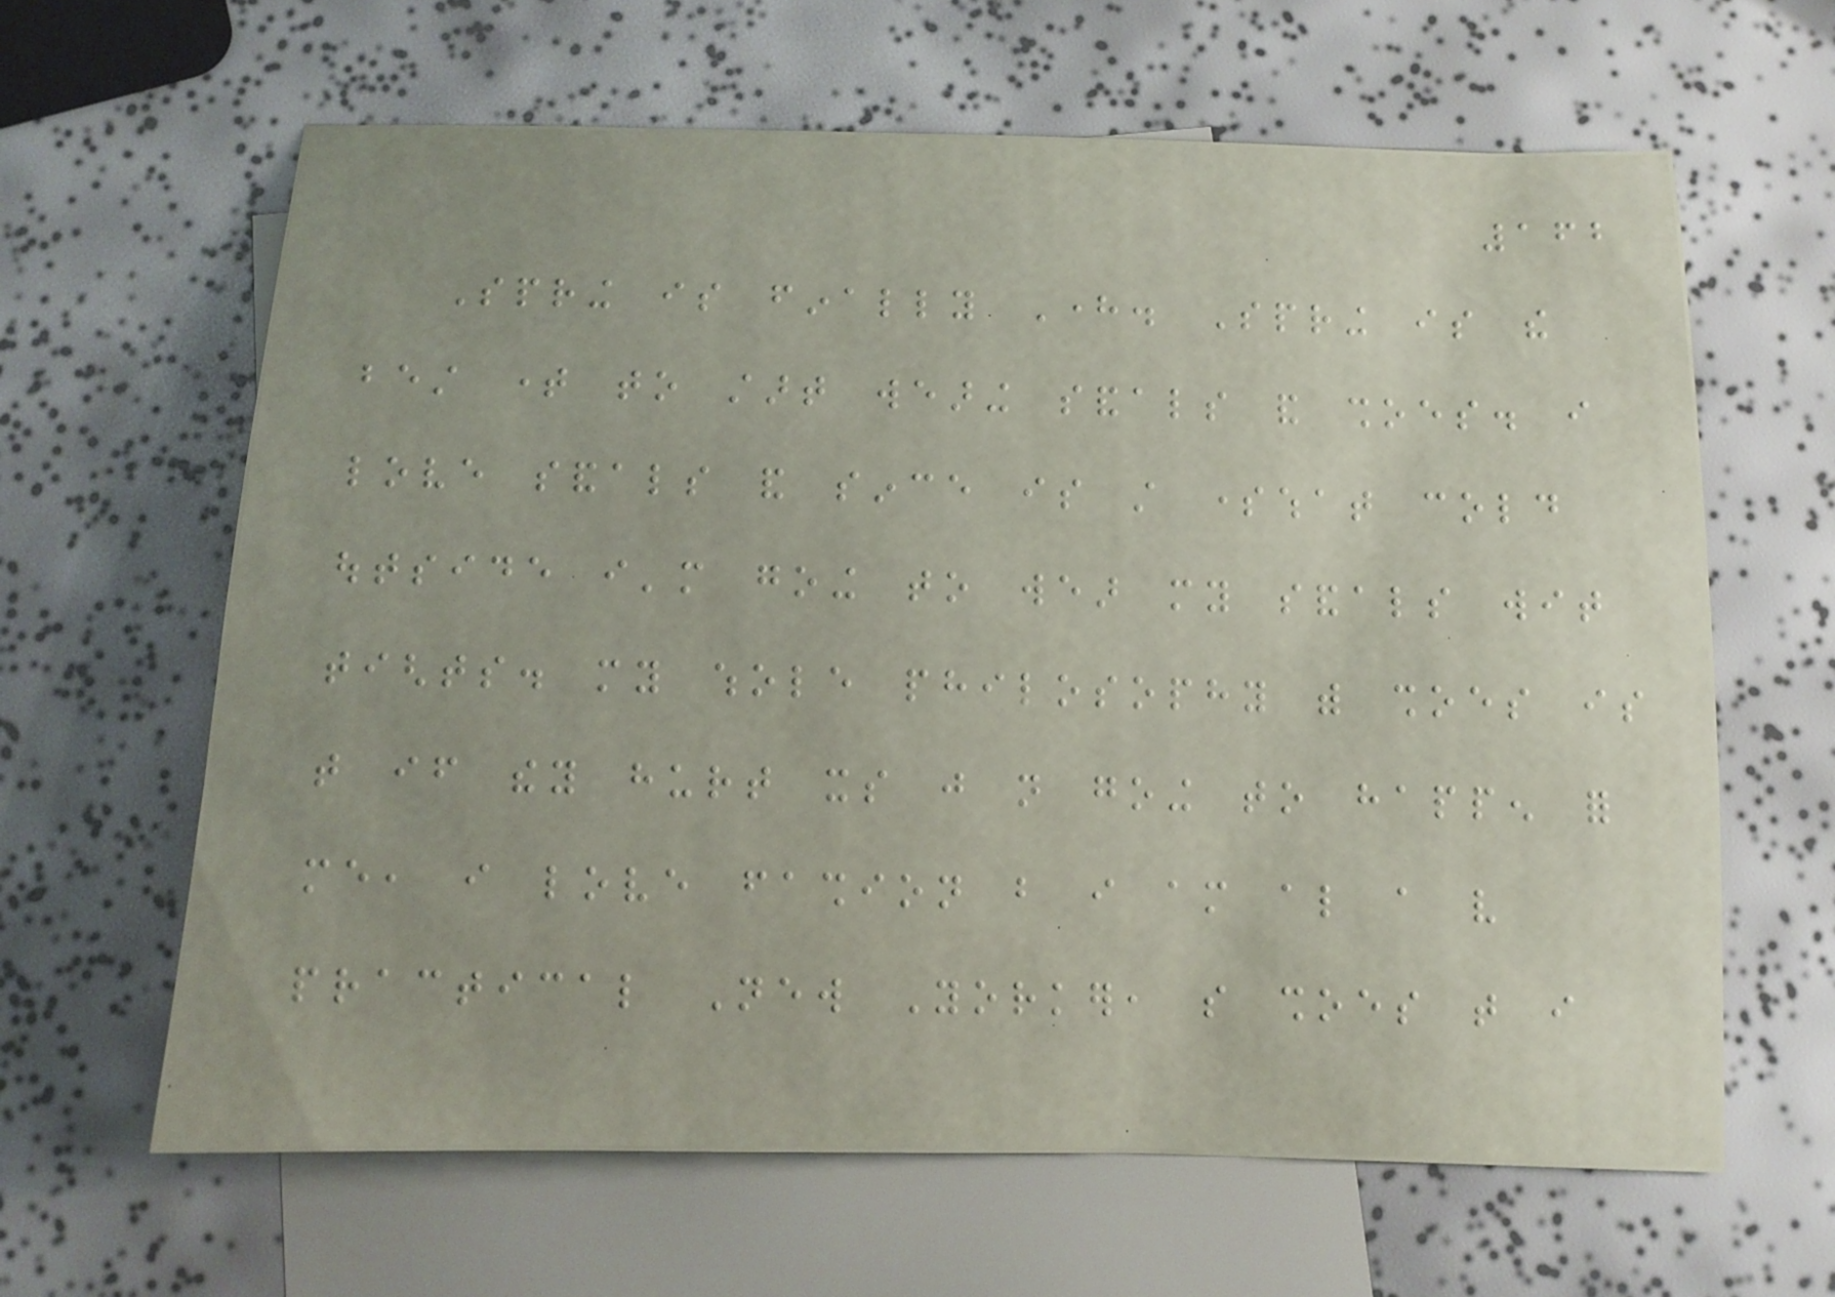162
Spring is finally Here. Spring is the
best time to start wearing sandals and shoes. i
love sandals and since is still somewhat cold
outside i'm going to wear my sandals wit
tights. my whole philosophy with shoes is
that if they hurt its just not going to happen for
me, i love fashion but i am also a very
practical New Yorker, so shoes that i
